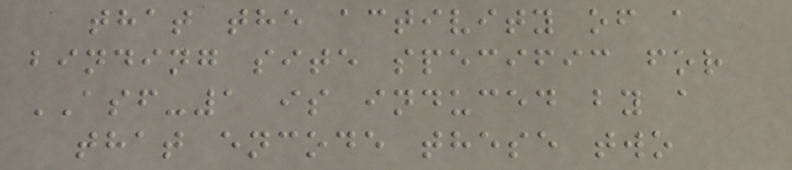that the activity of a
binding site specific for
ASF-1 is induced by a
that encode these two
